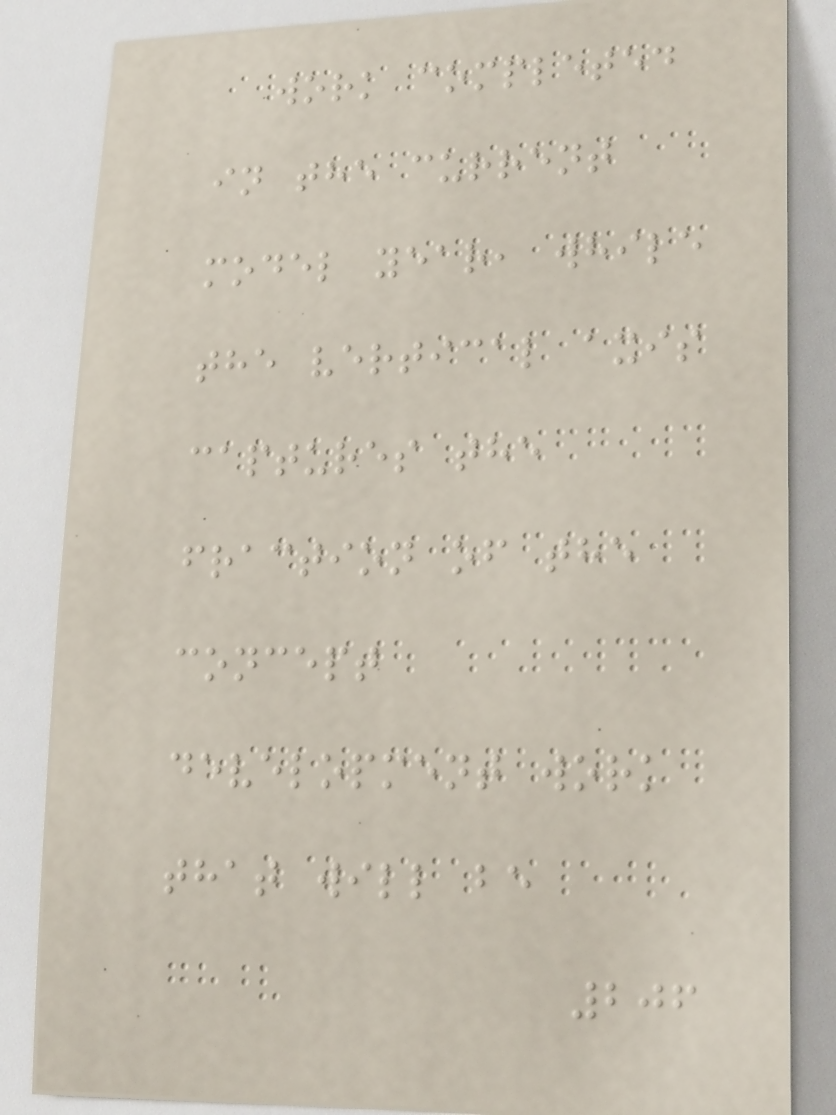work completed
in the current
model year, while
the vertical axis
captures the
fraction of the
concept
development work
that will be
206
